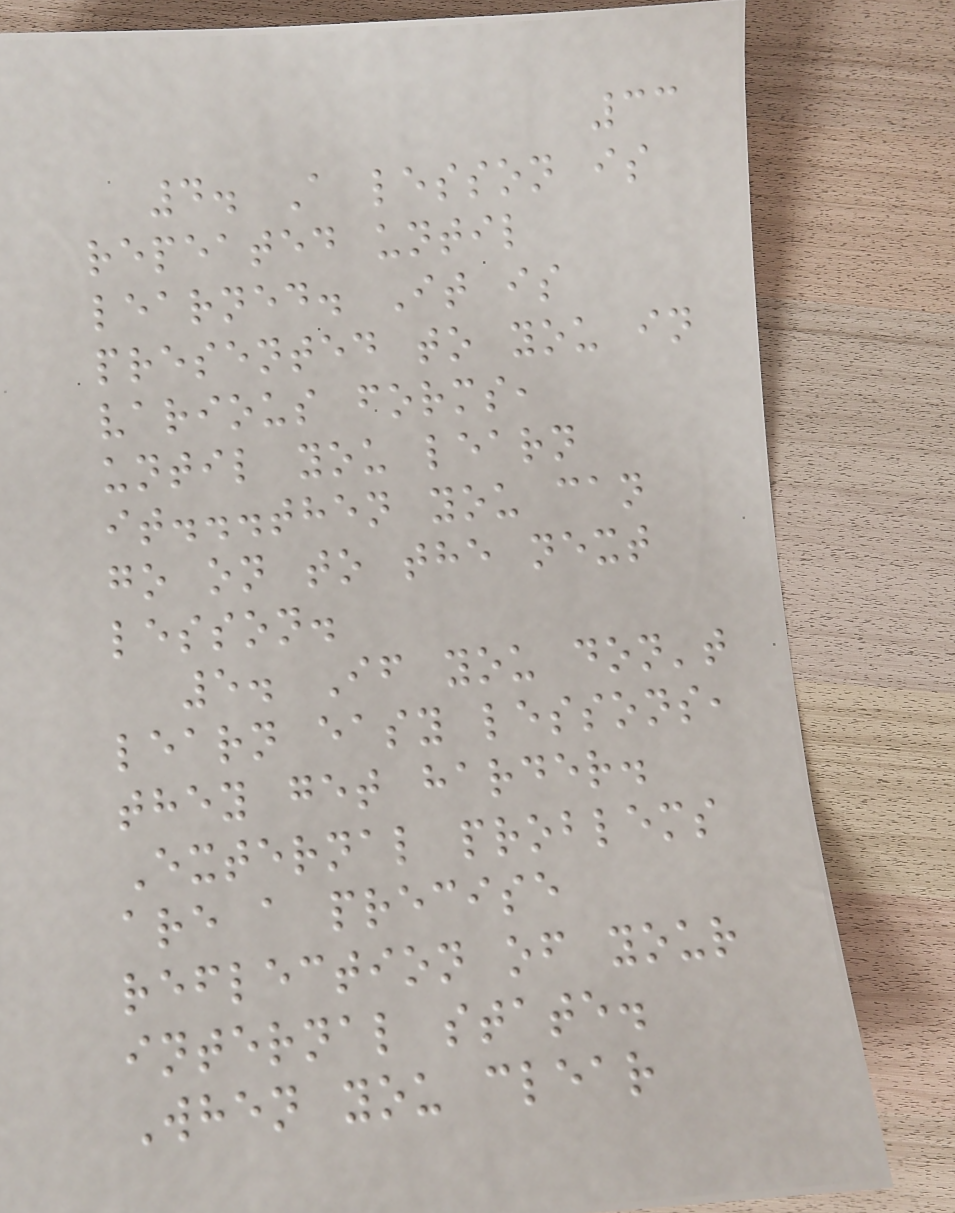33
4. A lesson is
repeated until
learned. It is
presented to you in
various forms,
until you learn
it...then you can
go on to the next
lesson.
5. If you don't
learn easy lessons,
they get harder.
External problems
are a precise
reflection of your
internal state.
When you clear
